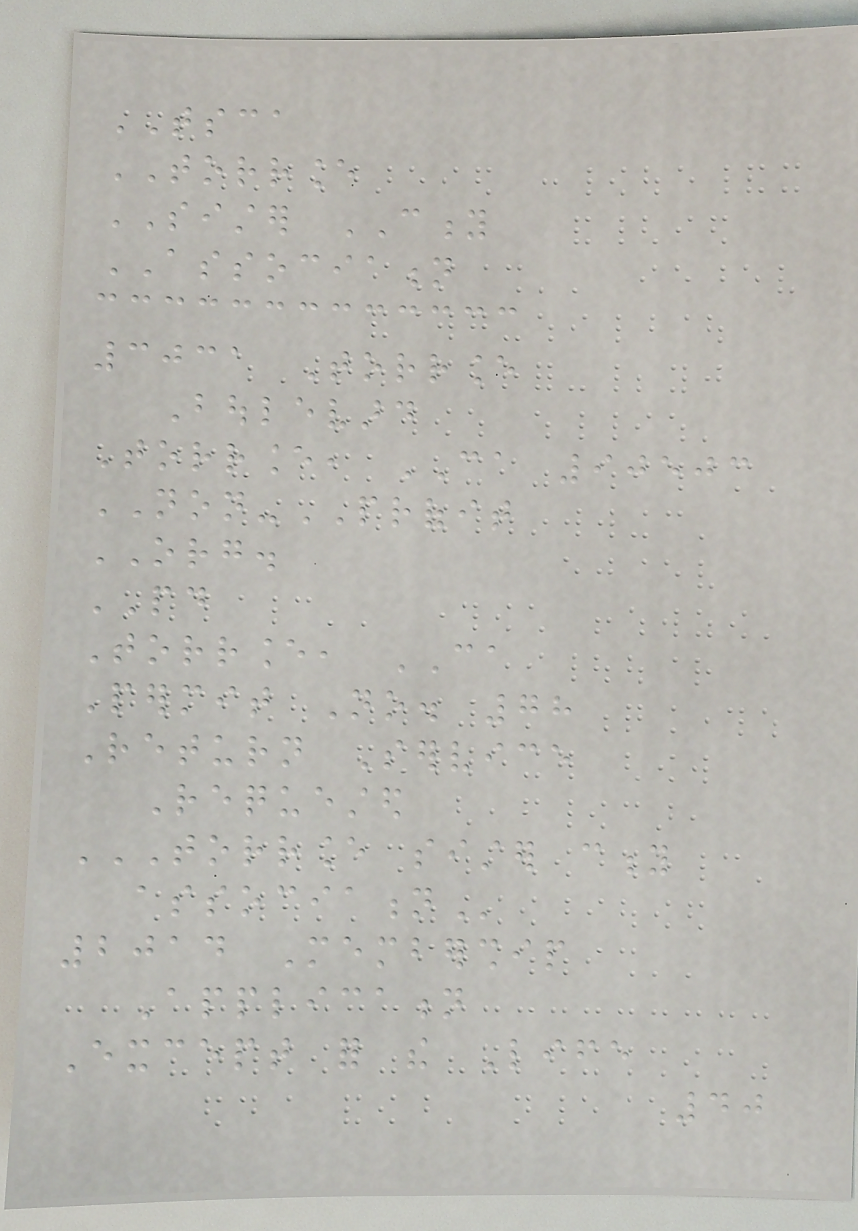TSCA
TORRANCE
SISTER CITY
ASSOCIATION
3031 Torrance
Boulevard
Torrance, CA 90503
NON-PROFIT
ORG.
PAID
Torrance, CA
Permit No. 78
Return Service
Requested
TORRANCE SISTER CITY
ASSOCIATION
2014 Membership
Application
Except for the Life
40
